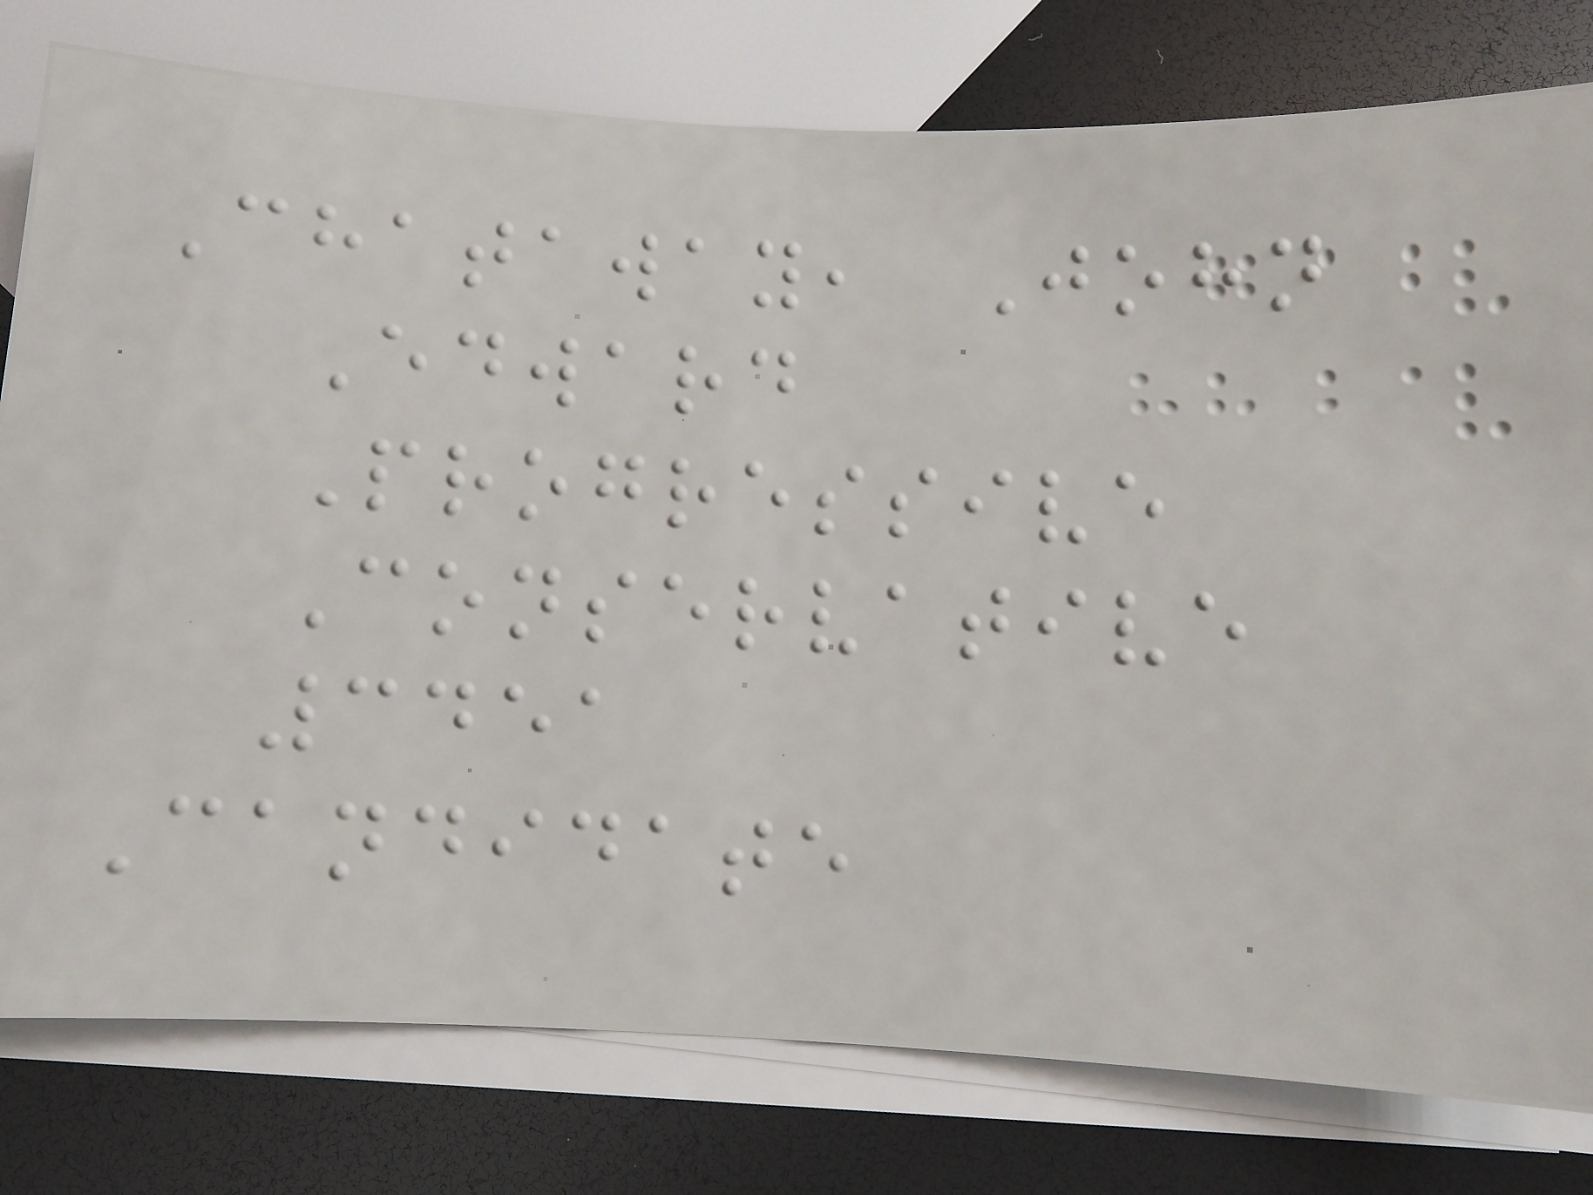Chataway, John
Edward
Progressive
Conservative
3451
Candidate
